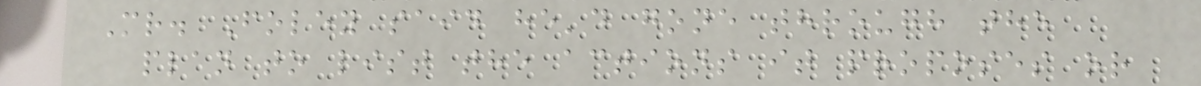Mr. Foley said he'd gone through the
plan to list the actions it proposes or
